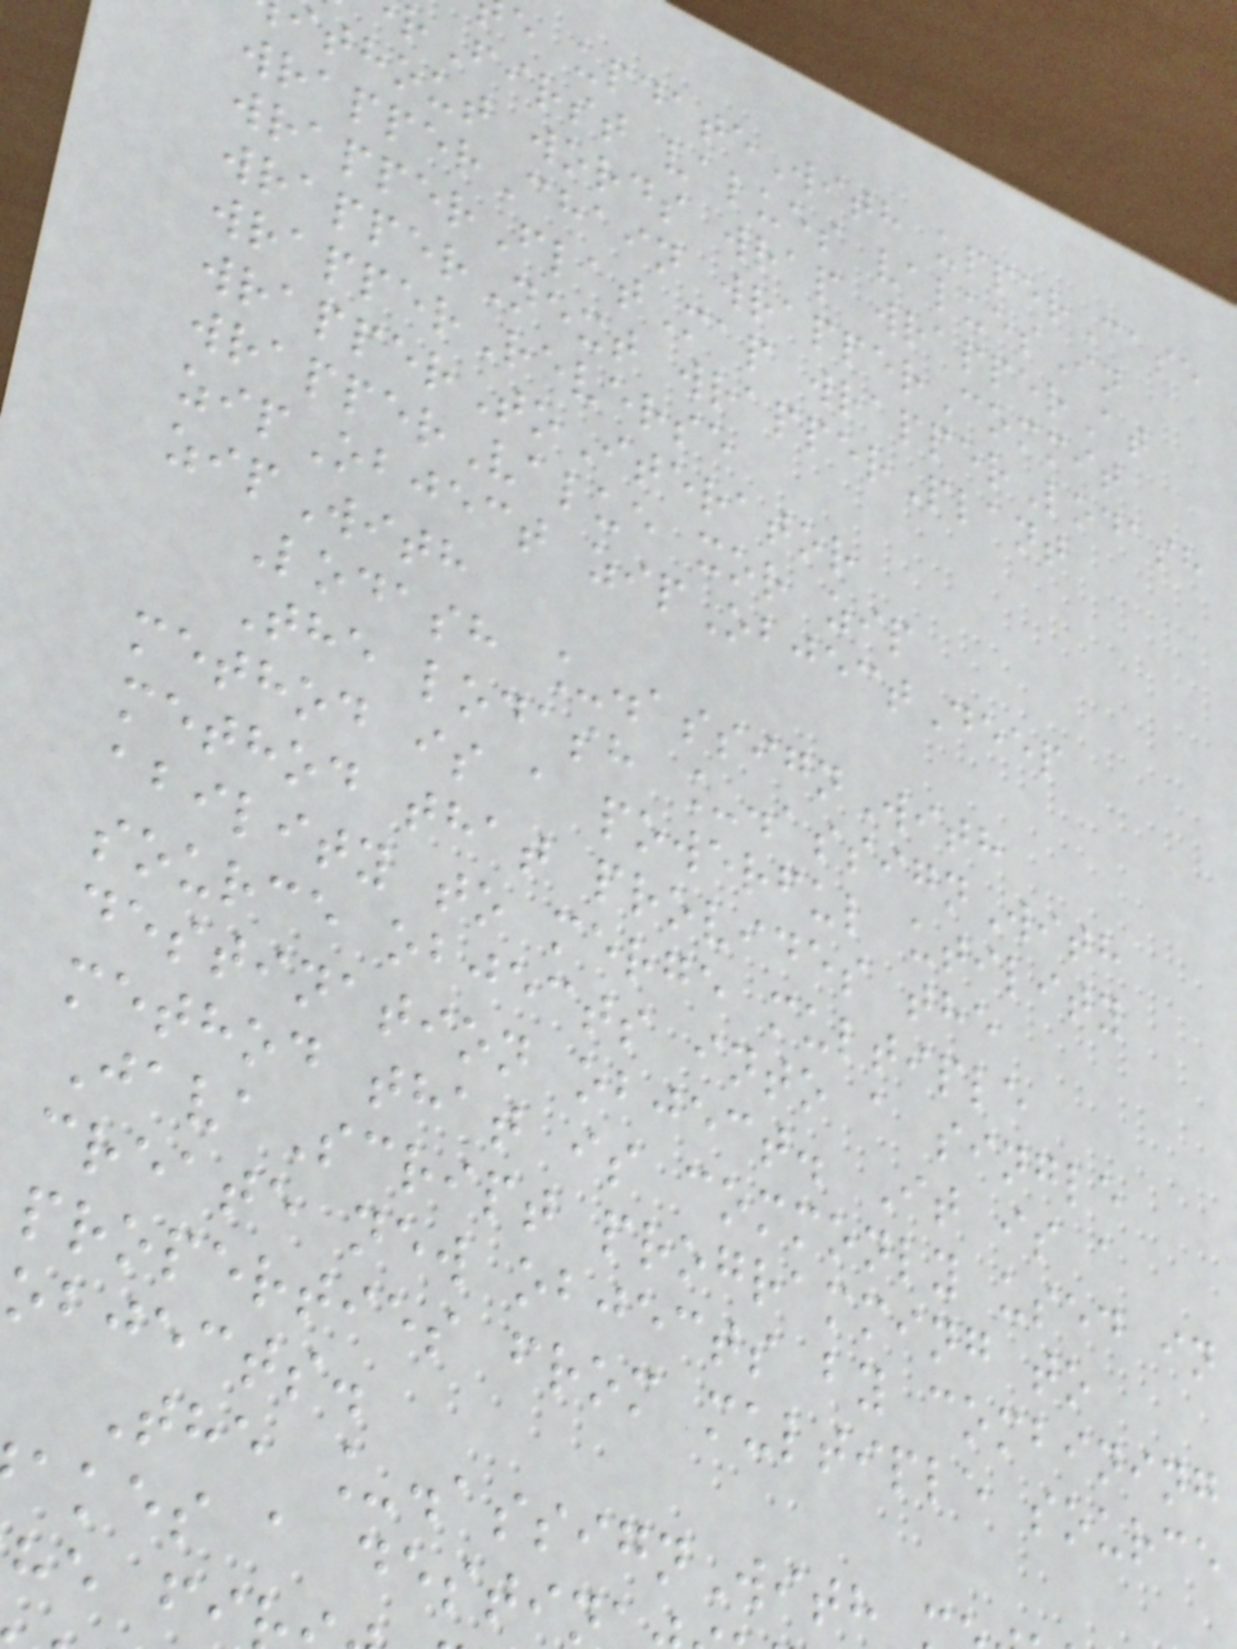e updateWith upperCase
rFirst values valuesIn
thout words wrap wrapperAt
wrapperChain wrapperCommit
wrapperFlatMap wrapperLodash
wrapperNext wrapperPlant
wrapperReverse
wrapperToIterator
wrapperValue xor zip
zipObject zipObjectDeep
zipWith
Lodash _.assignWith
The lodash _.assignWith
method is a powerful utility
method that provides the
ability to merge multiple
source objects into a single
destination object. It is a
method that is commonly used in
JavaScript programming to
create new objects by combining
properties from multiple source
objects.
The _.assignWith
akes a destin
